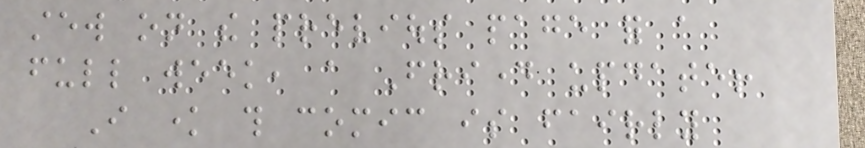stew on the previous page for a
full week, a Friday update!
I know this comic is fairly
